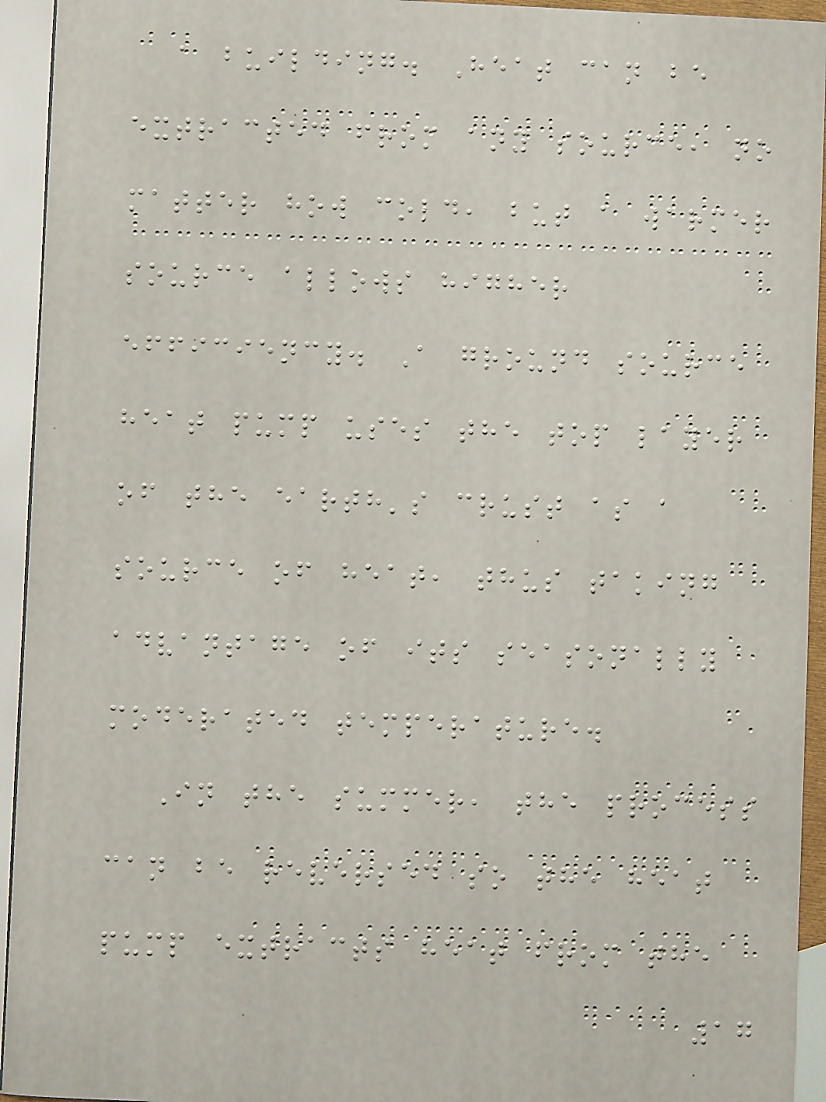a building. Heat can be
extracted from any source, no
matter how cold, but a warmer
source allows higher
efficiency. A ground source
heat pump uses the top layer
of the earth's crust as a
source of heat, thus taking
advantage of its seasonally
moderated temperature.
In the summer, the process
can be reversed so the heat
pump extracts heat from the
17
